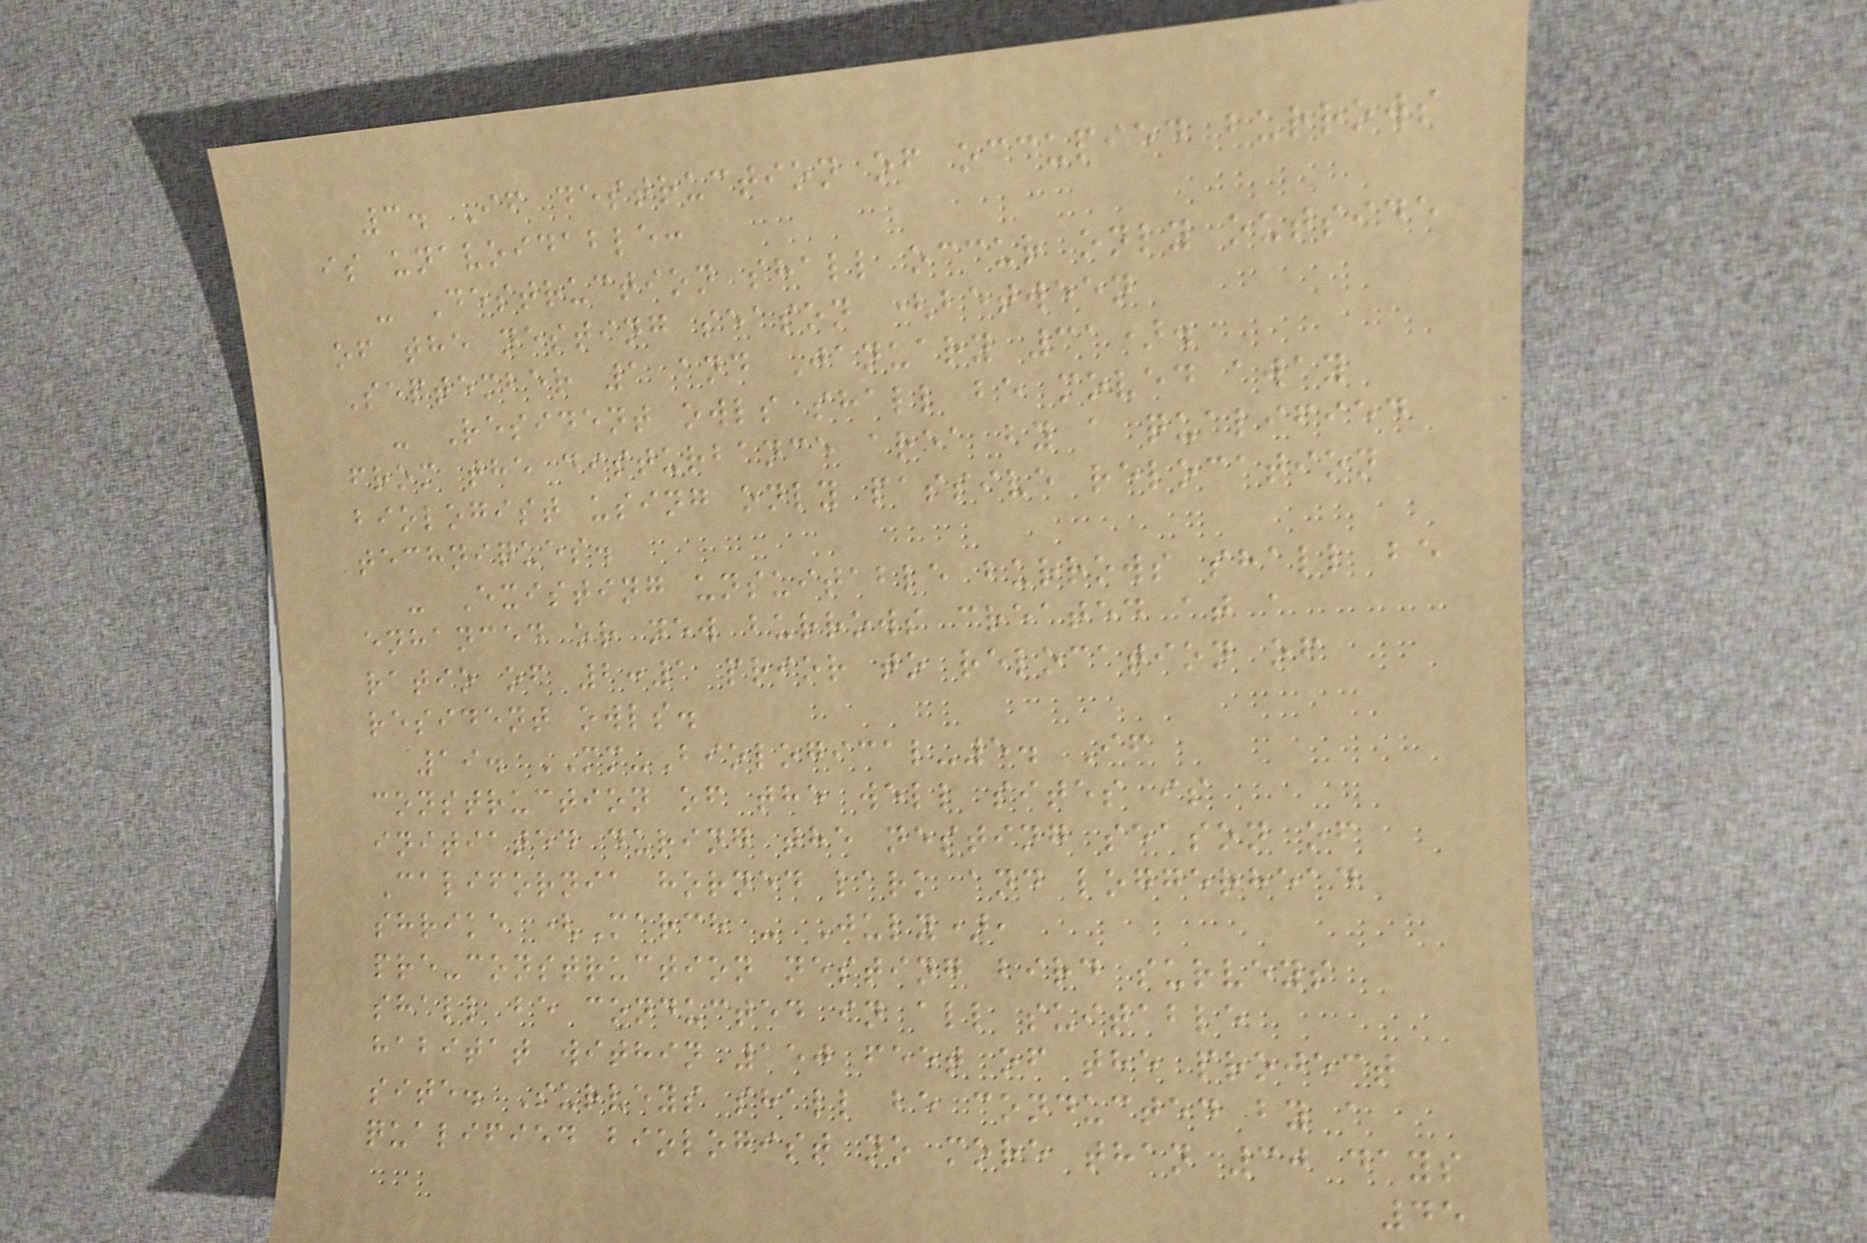3. If destruction of occupied burrows
is unavoidable:
- Destruction shall occur only outside
of the nesting season (between
September 1 and January 31).
- Resident owls shall be moved away
from the disturbance area by a qualified
biologist using only passive relocation
techniques.
- Existing unsuitable burrows shall be
enhanced or new burrows created at a
ratio of 2:1 prior to relocation of
resident owls.
19. MM-Biological-5. If
construction of the well sites is
initiated during the nesting season of
California horned lark and loggerhead
shrike (March - July),
pre-construction nesting bird surveys
shall be conducted in all suitable
habitat within 150 feet of the project
site. Surveys shall be conducted by a
qualified biologist no more than 30 days
45
